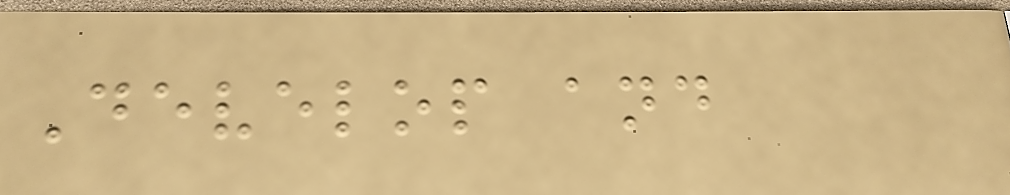Develop and
